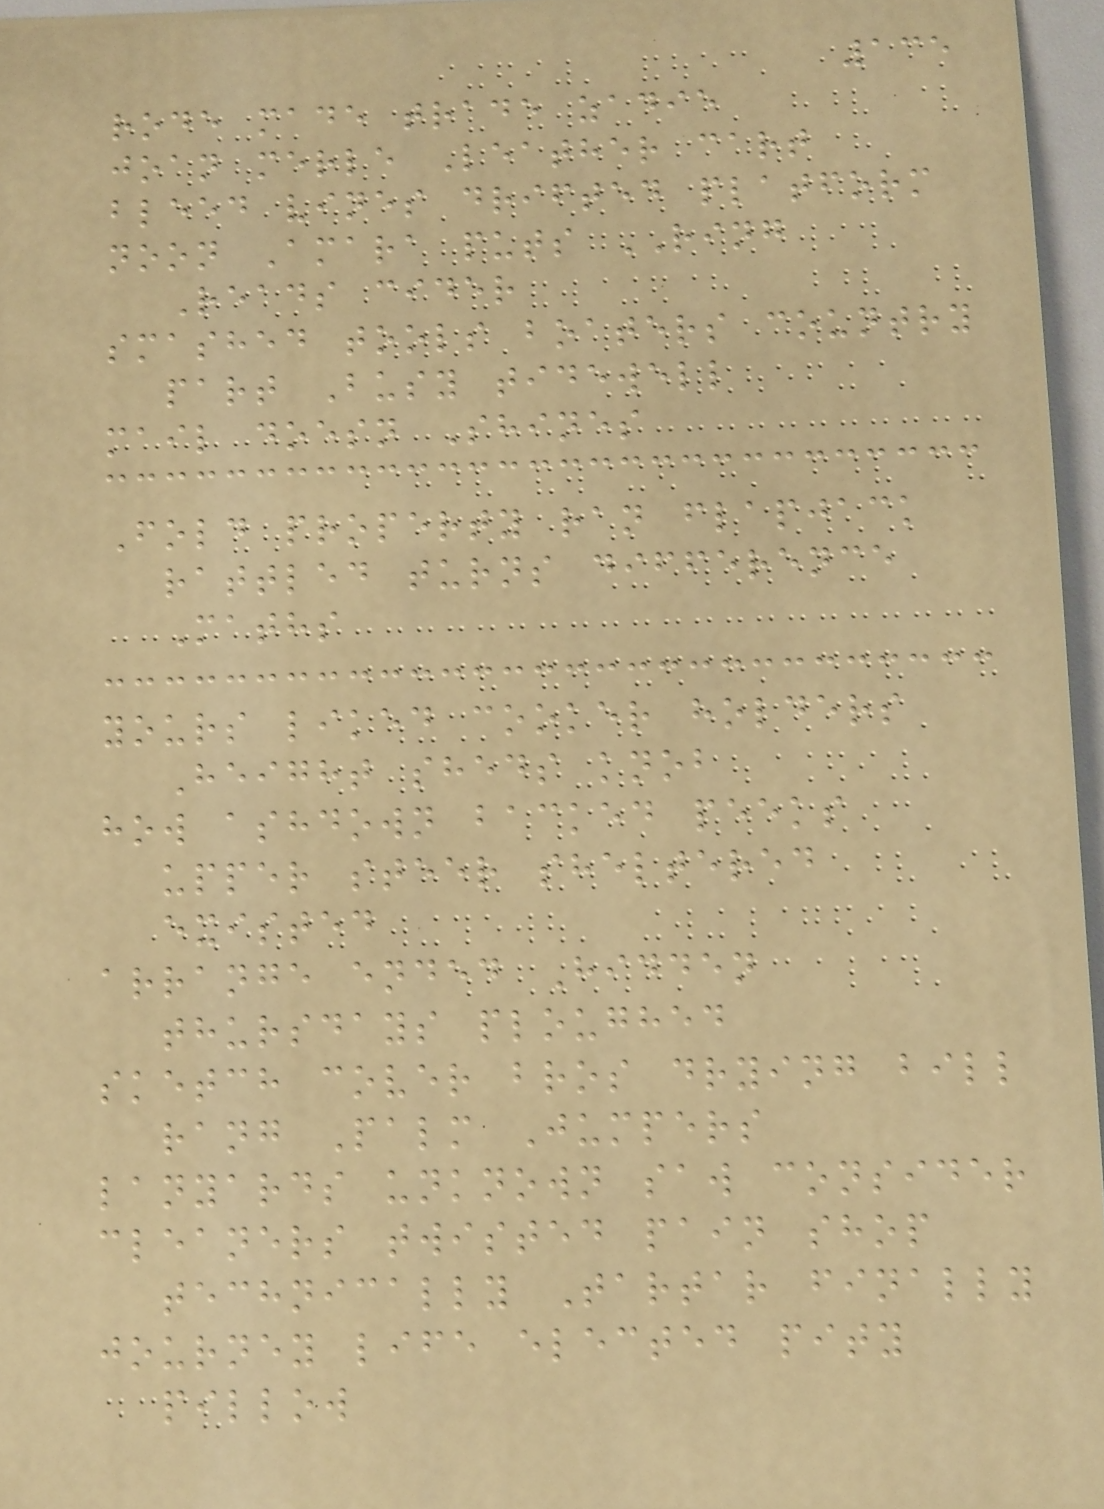135
rode made trade zadie
joan merle Leather cart
bleed vines drifted platform
noon Amara puts RING
Reads cider
smashed tools boaters country
part Busy tidewell
mail doesn Shines
Fold property ran flapjack
rattled turns difference
Maths
yours liked cooker holders
Height sheds knob
how ashdown backed peeks
upper steer sheltered
existed
arrange ended Hidden
thursdays ploughed
sketch cover bros drying bill
rang Palm Jumpers
lanyards unknown saw consider
cleaners twisted pain shop
technically Tartar finally
journey life elected pity
pillow
